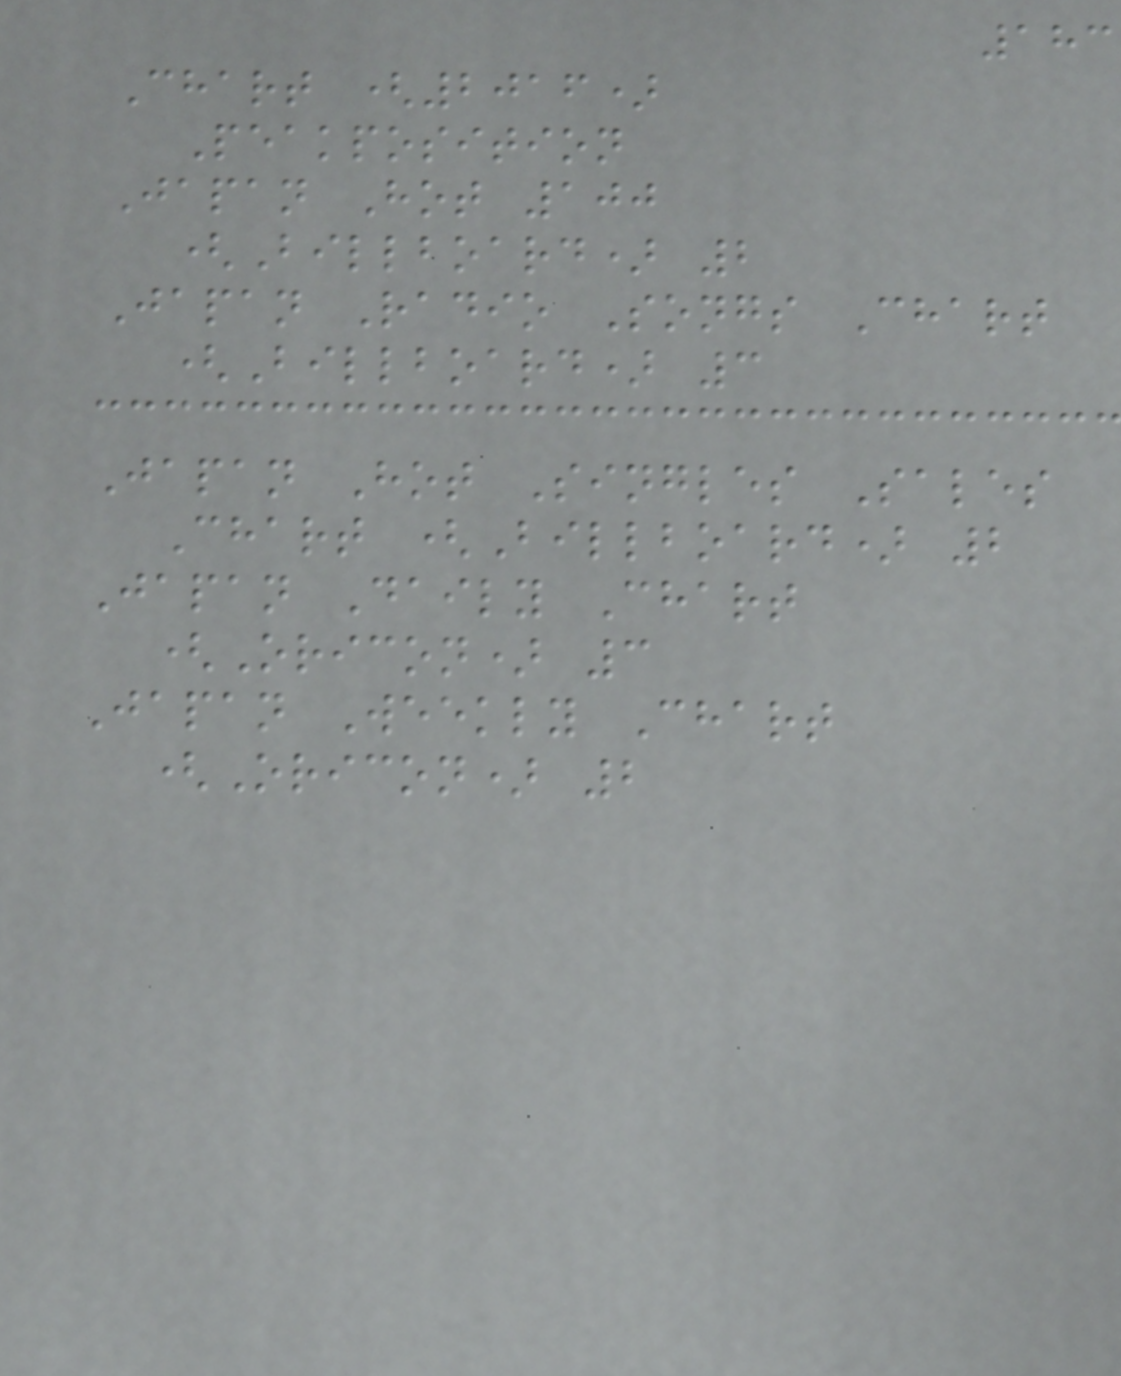183
Chart (2016)
Peakposition
Japan Hot 100
(Billboard) 2
Japan Radio Songs Chart
(Billboard) 3
Japan Hot Singles Sales
Chart (Billboard) 2
Japan Daily Chart
(Oricon) 3
Japan Weekly Chart
(Oricon) 2
